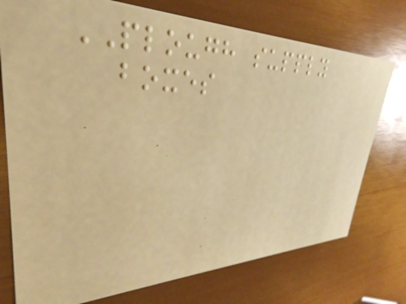PLOUGH supply
boxes
